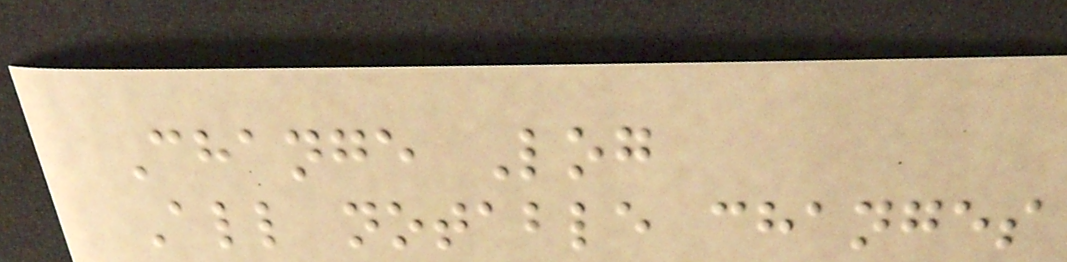Change Log
All notable changes
